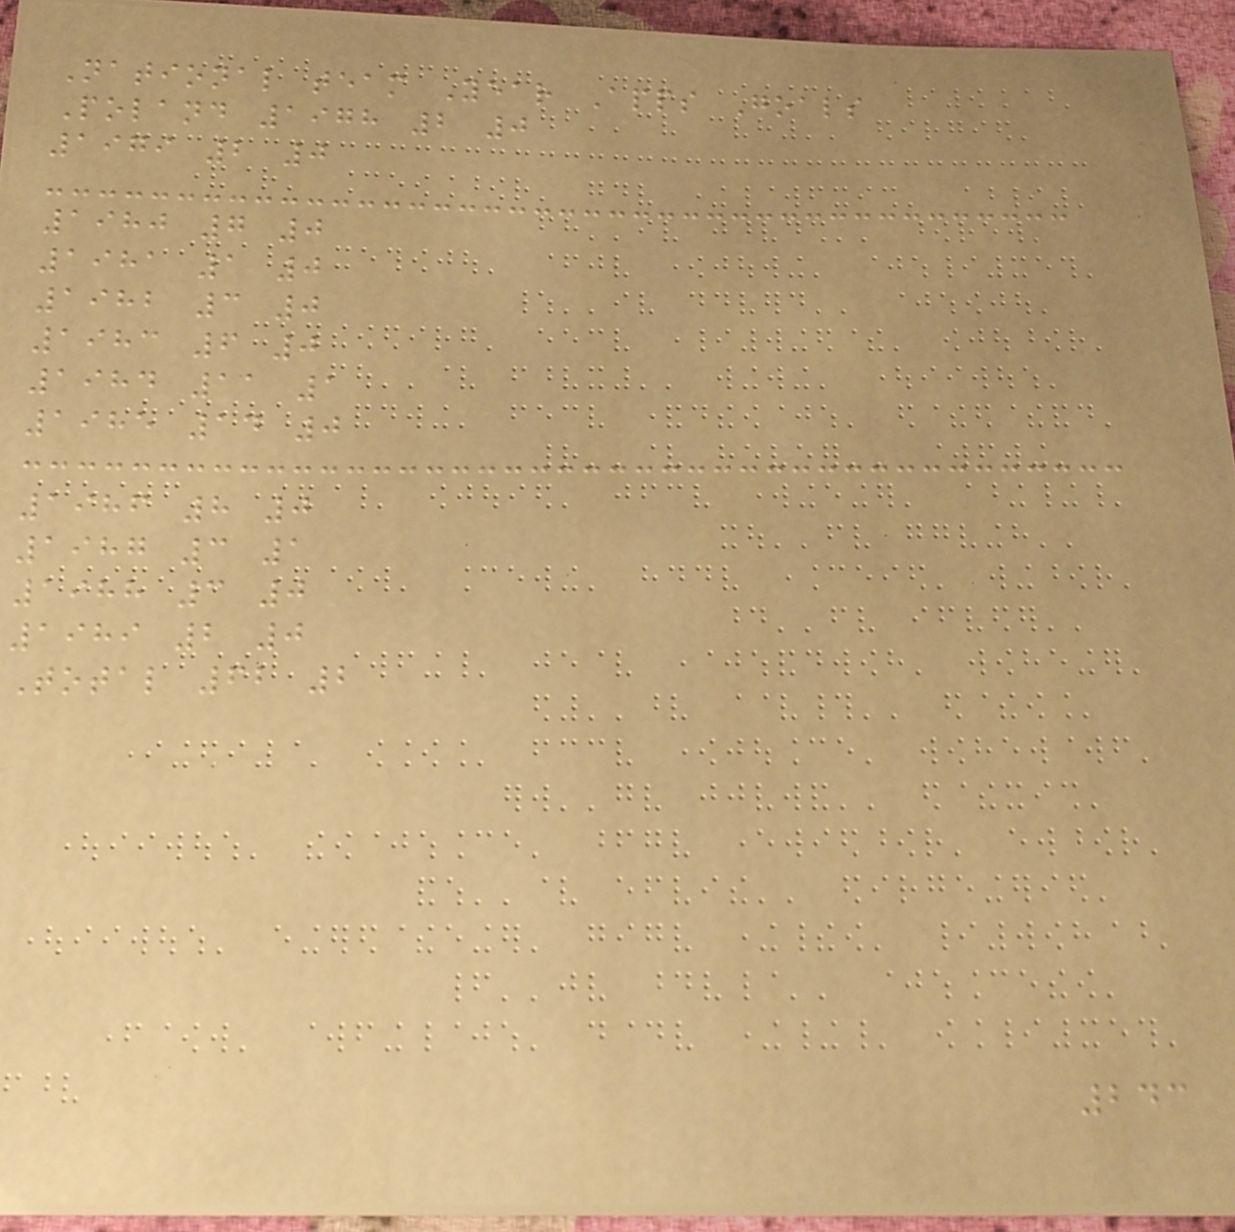National team Year Apps Goals
Poland 1978 2 0
1979 2 0
1980 7 0
1981 1 0
1982 3 0
1983 6 0
1984 11 1
1985 14 0
1986 8 0
1987 3 1
1988 3 0
1989 2 0
Total 62 2
243
